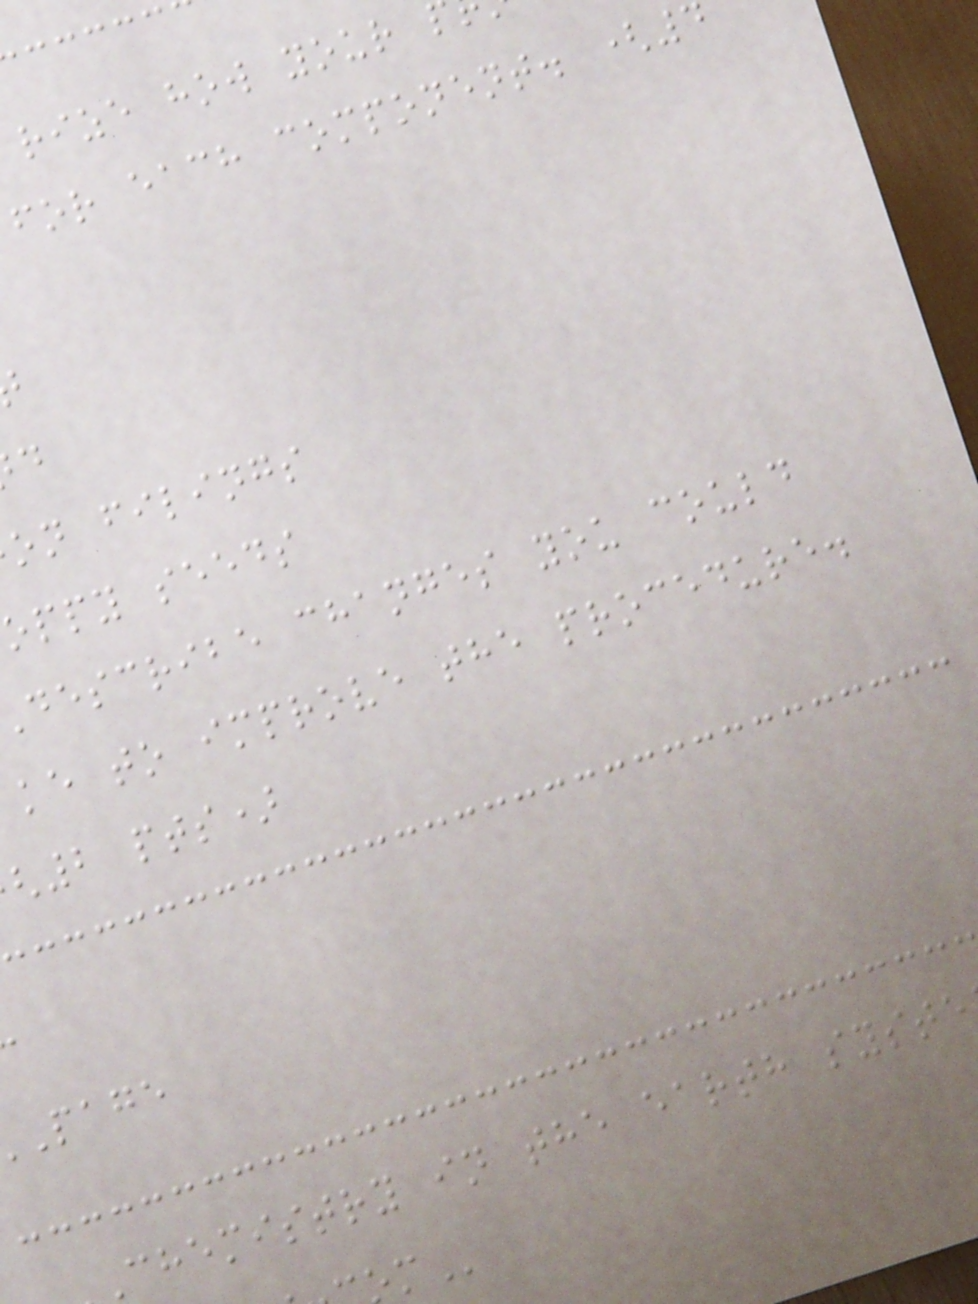rize how your
for each component. (4
on filings
oppy seeds
describe changes you could
ke to improve the procedure.
2 pts)
page
chemistry in the earth
